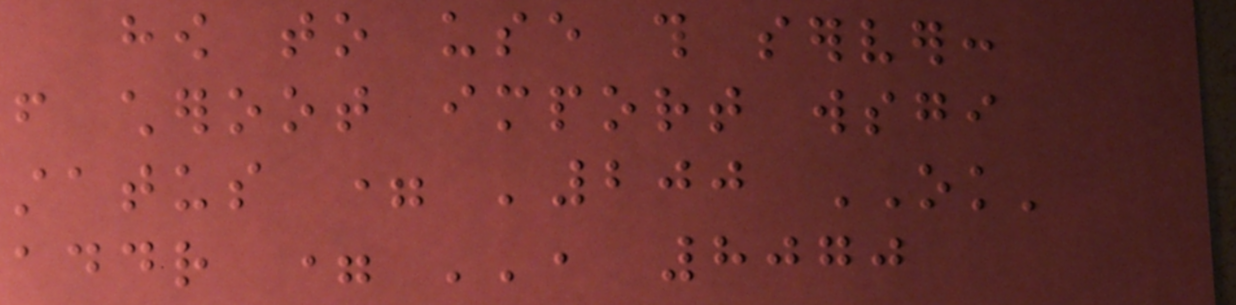how to use this server:
from cheroot import wsgi
status = '200 OK'
addr = '', 8070
